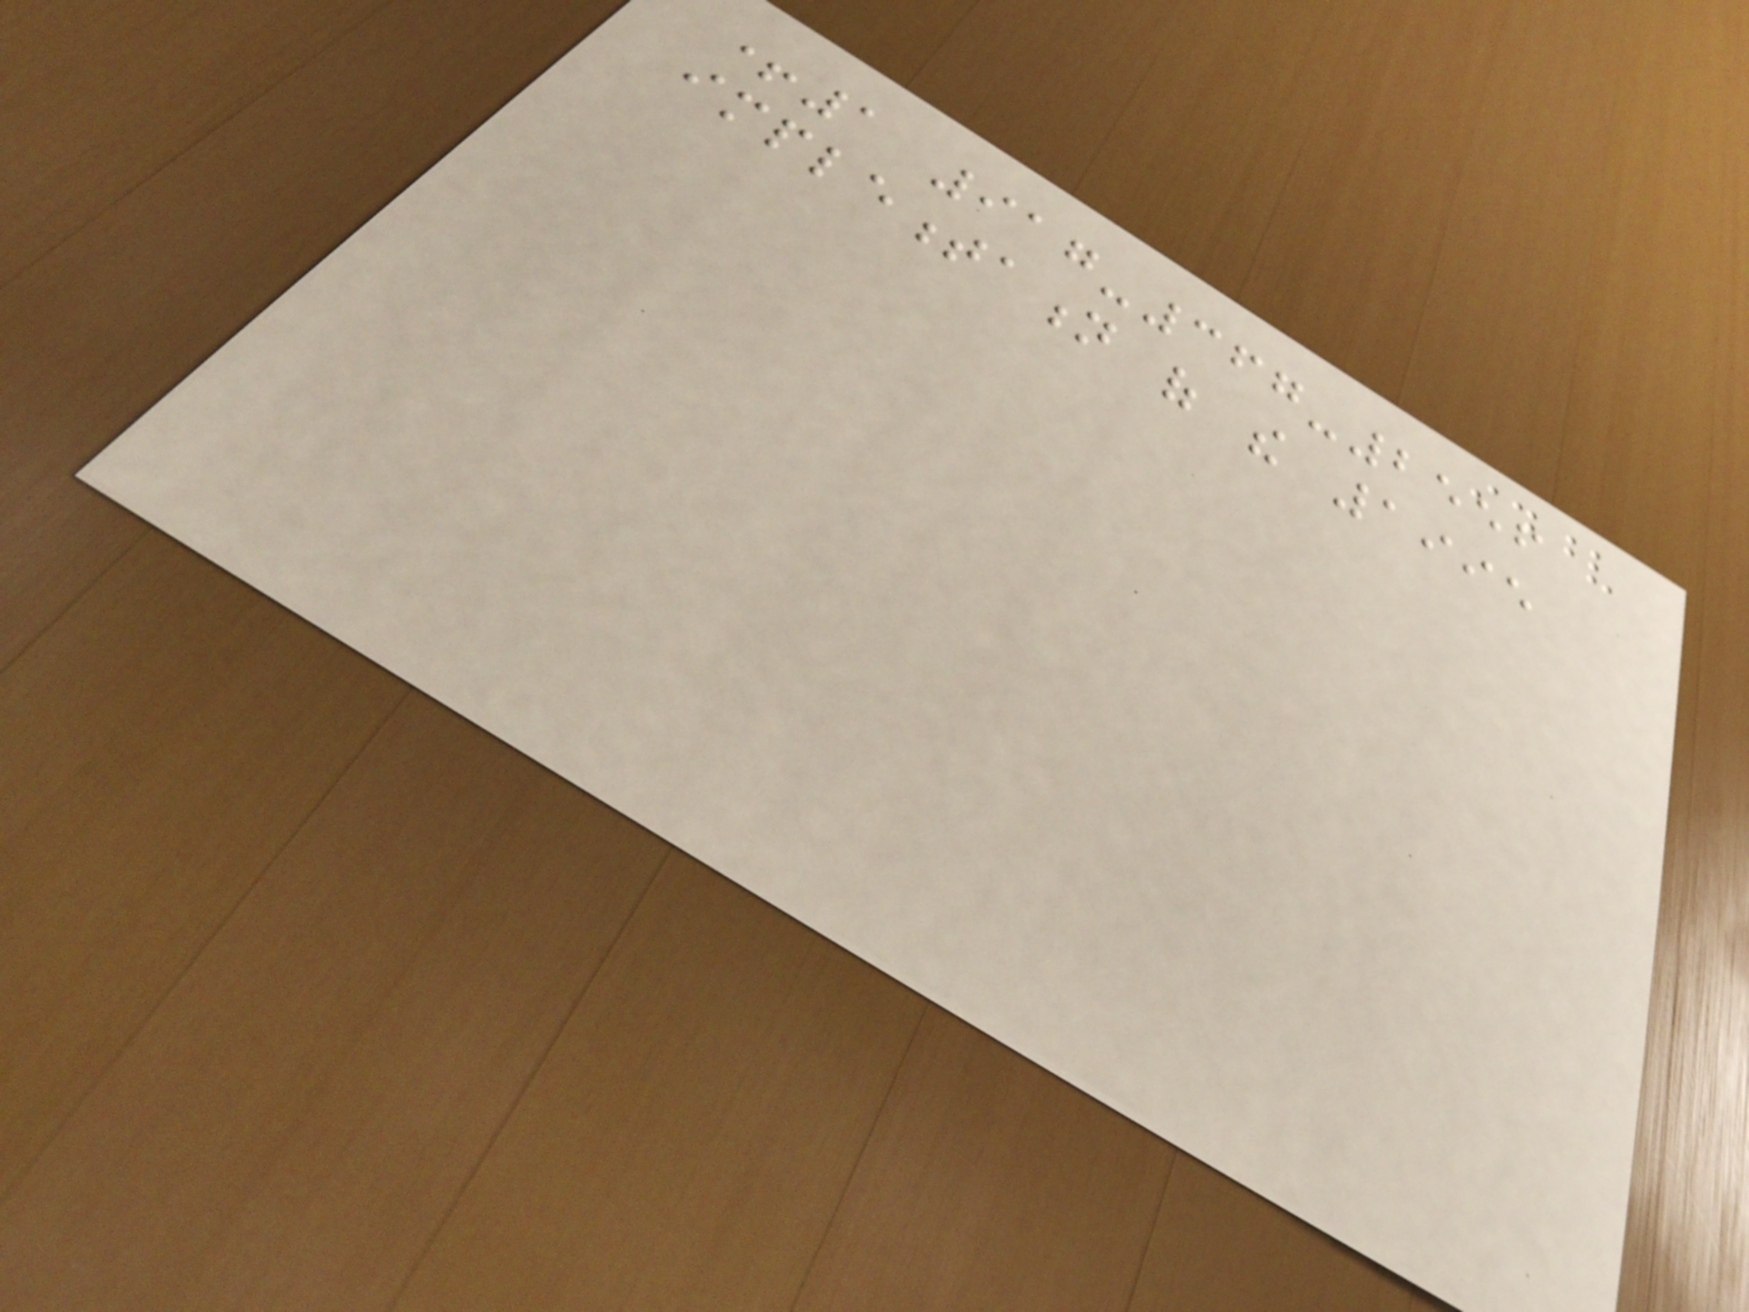+1 917-367-2556
implementation of the 1995
